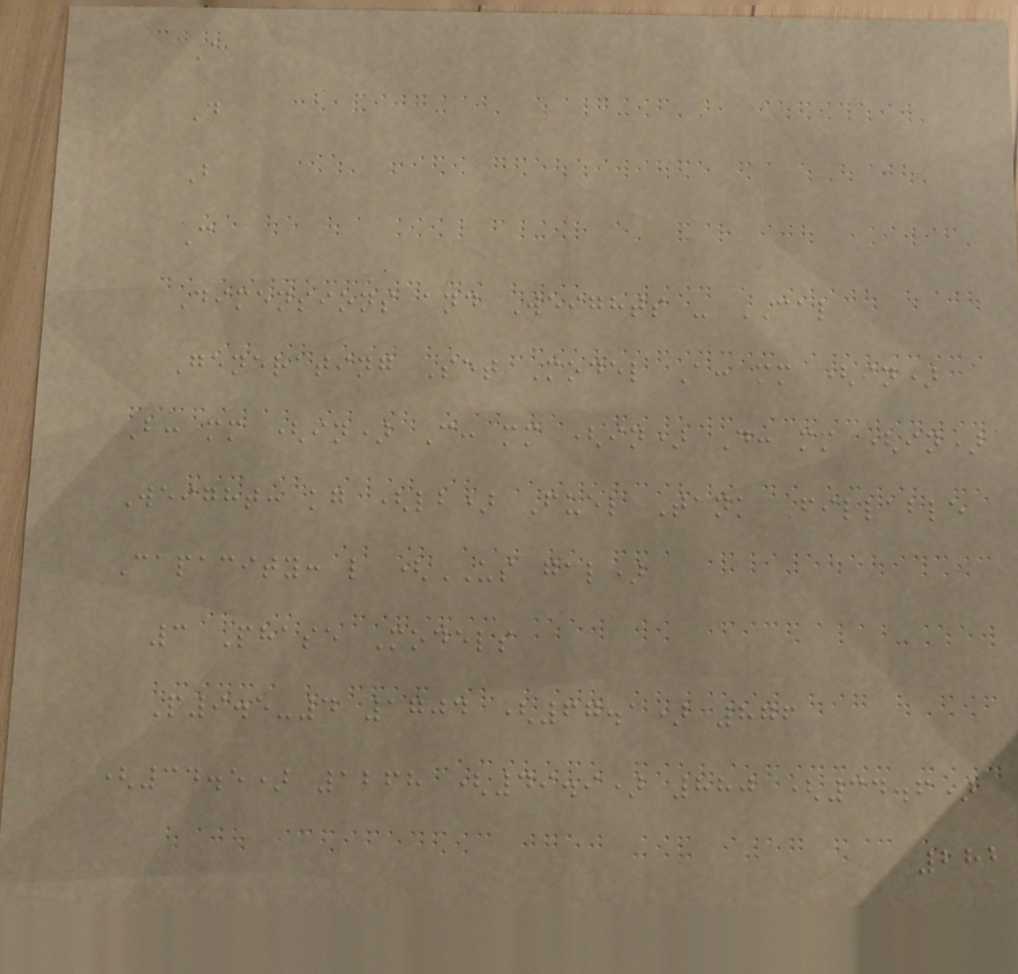A
D
B
C
Dimensions and Weights - CAL
Generating Set Model A: mm (in)
B: mm (in) C: mm (in) D: mm (in)
Weight: kg (lb) Fuel Tank Fillable
Capacity: l (US gal)
3 Phase Models
P9.5-4 1704 (67.1) 876
(34.5) 1268 (49.9) 880 (34.6)
282
